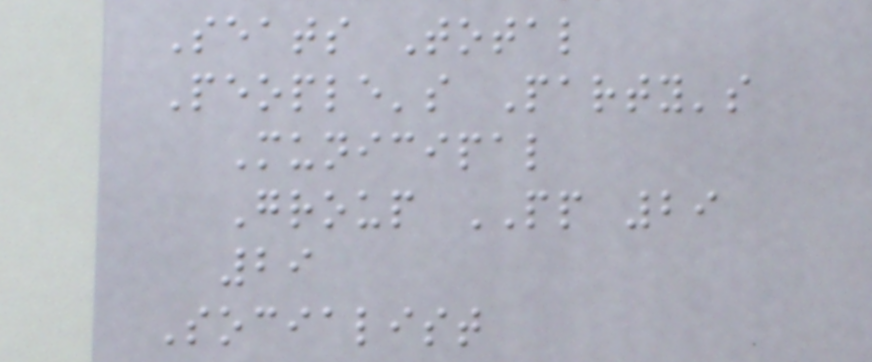Seats Total
People's Party's
Municipal
Group PP 29
29
Socialist
